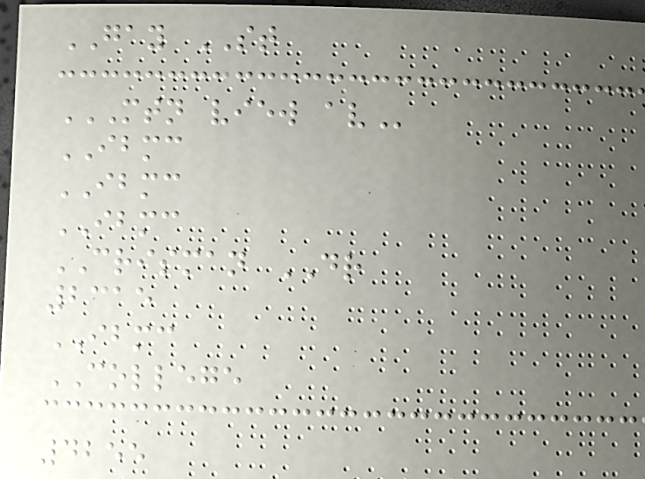GAY ST
MTN VIEW AV
IBMC
IBMC
IBMC
CRISMAN DR
2315
IBMC
COLLEGE
4255
